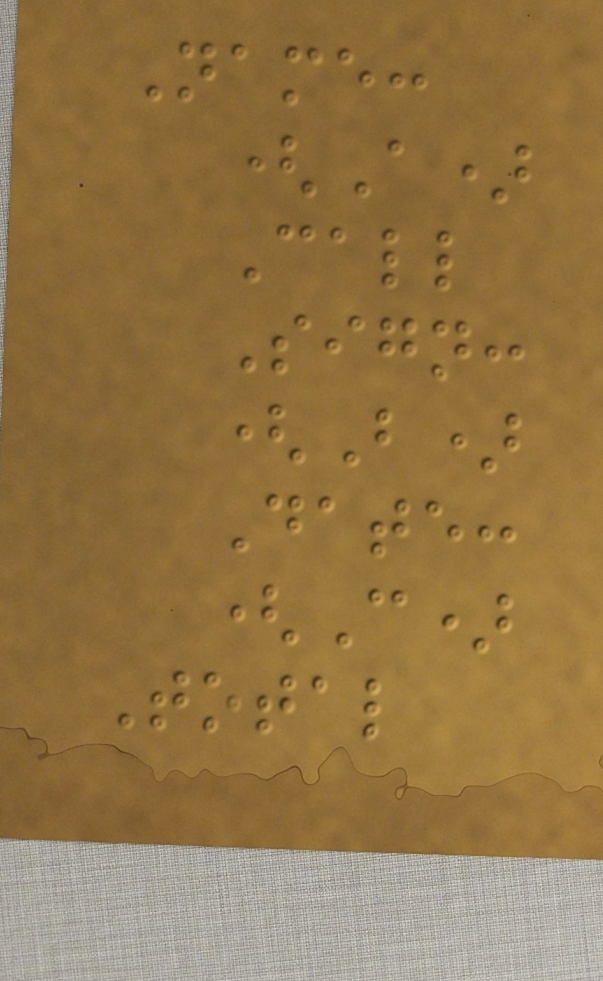Name:
(A)
Call
Sign:
(B)
Date:
(C)
Total
